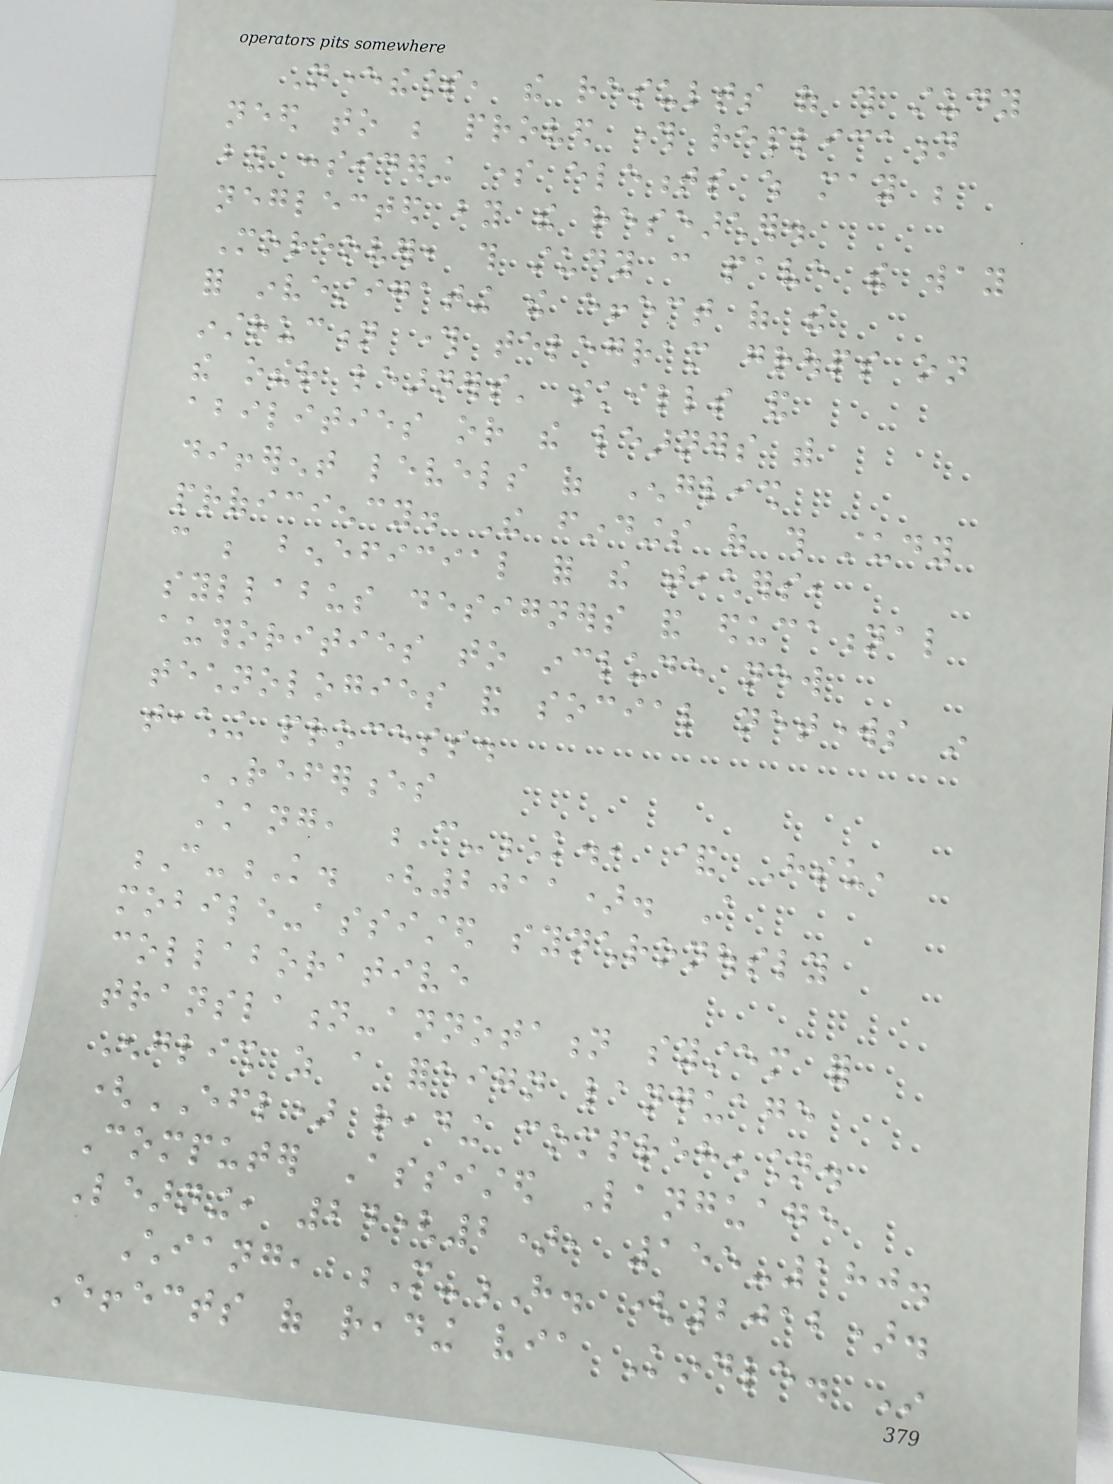Nevertheless, the results of this study
need to be proved through replication
by considering some elements which may be
neglected by the researcher.
Moreover, this study can pave the way
for investigating the effect of the
instruction through telegram groups on
the other learners' skills and
abilities or the learners with
different levels of English
proficiency. The findings of this study
can be beneficial for the teachers,
syllabus designers and educational
authorities to include new
technologies and social networks in
teaching process.
REFERENCES
Chang, C-K., & Hsu,
C-K. (2011). A
mobile-assisted synchronously
collaborative
translation-annotation system for
English as a foreign language
(EFL) reading comprehension.
Computer Assisted Language
Learning, 24(2), 155-180.
Chiang, M-H. (2012).
Effects of reading via Kindle. In
